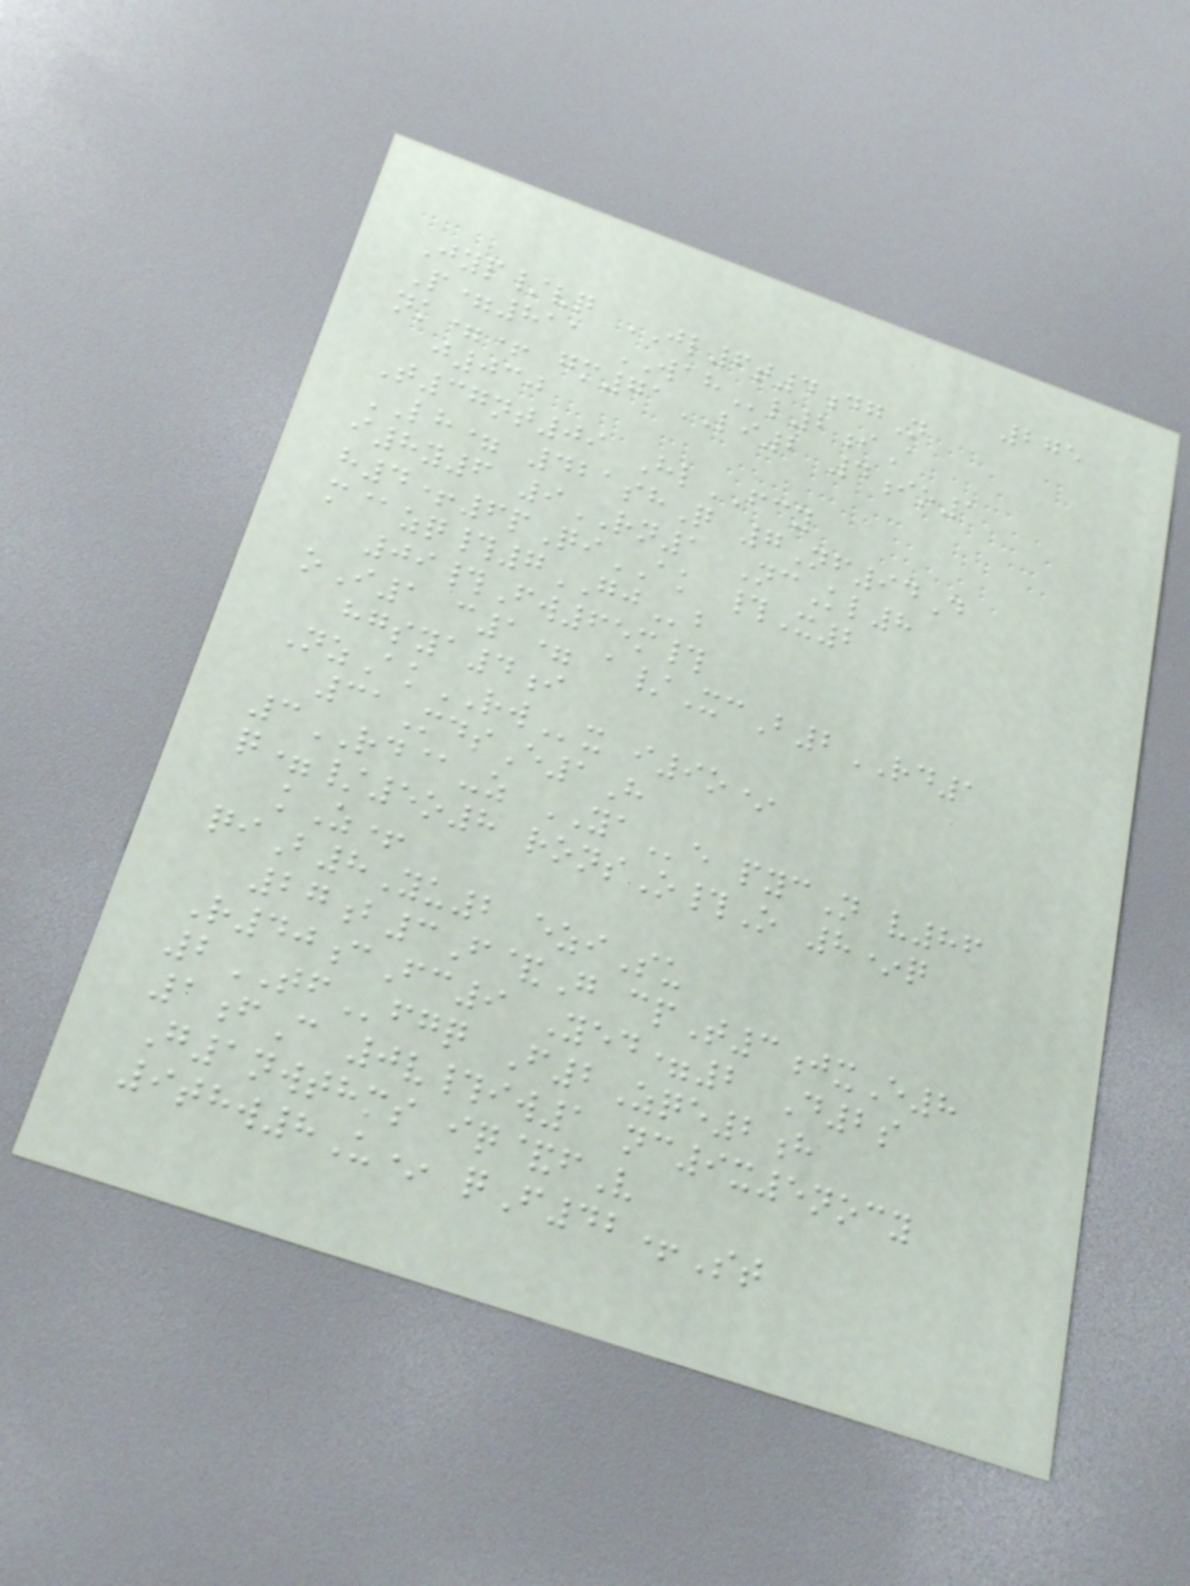275
Jyp/vq JL6t4dgN
P=811 WAHl2iA
nk=+ gm71LI2 4io1
j030
T37nt09 HlFCY
LH= 421shQ 7Nf94D
i8y6 9RN1 NcKl8
h4+6pQiAK #X2
m@zq#7GJb
09#Fw65m#
oI1 c1= a/XcB2RD1
hgsya4i
NzAkRWx i9o*
31MdsE1H
3RD@-z YAe pycN v86
q=/5o8 ronsO#O 8*q
kZ+
qiB8Yu2 eziSu
27b3F&G cpT3jxE8
R40cFc9 Yed=2 D2s
2TFfgq F2Zqe2h
1fC 0v#iw1 nc9x5nocy
G1nwthms iq&fV
9thw8U* qF42+St
